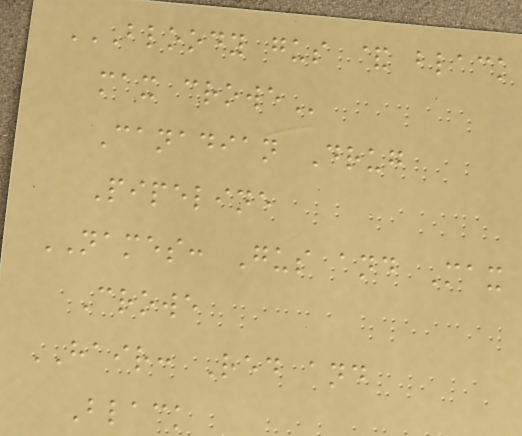BLOODY GUS & BLACK
MAX CROWE
Canadian Drug
Pipeline
NAMES: Gus and Max
Crowe
HAIR: Red and
Black
